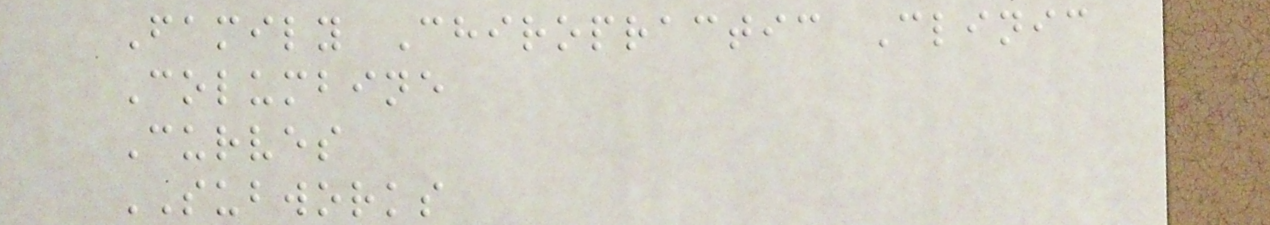Family Chiropractic Clinic
Columbine
Curves
SUBWORKS
